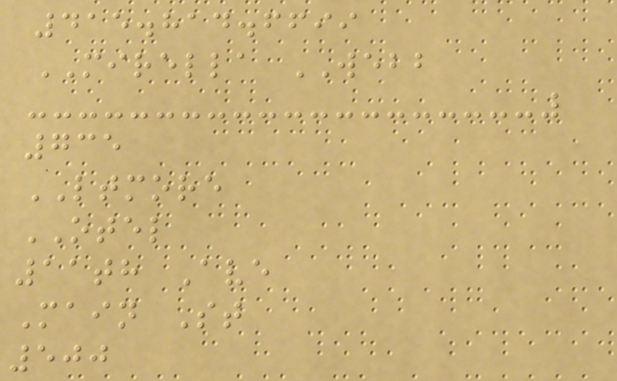415.814.6699
MIRELLA WEBB
735
LTMORE
OTEL
11th Ave
Main St
500
